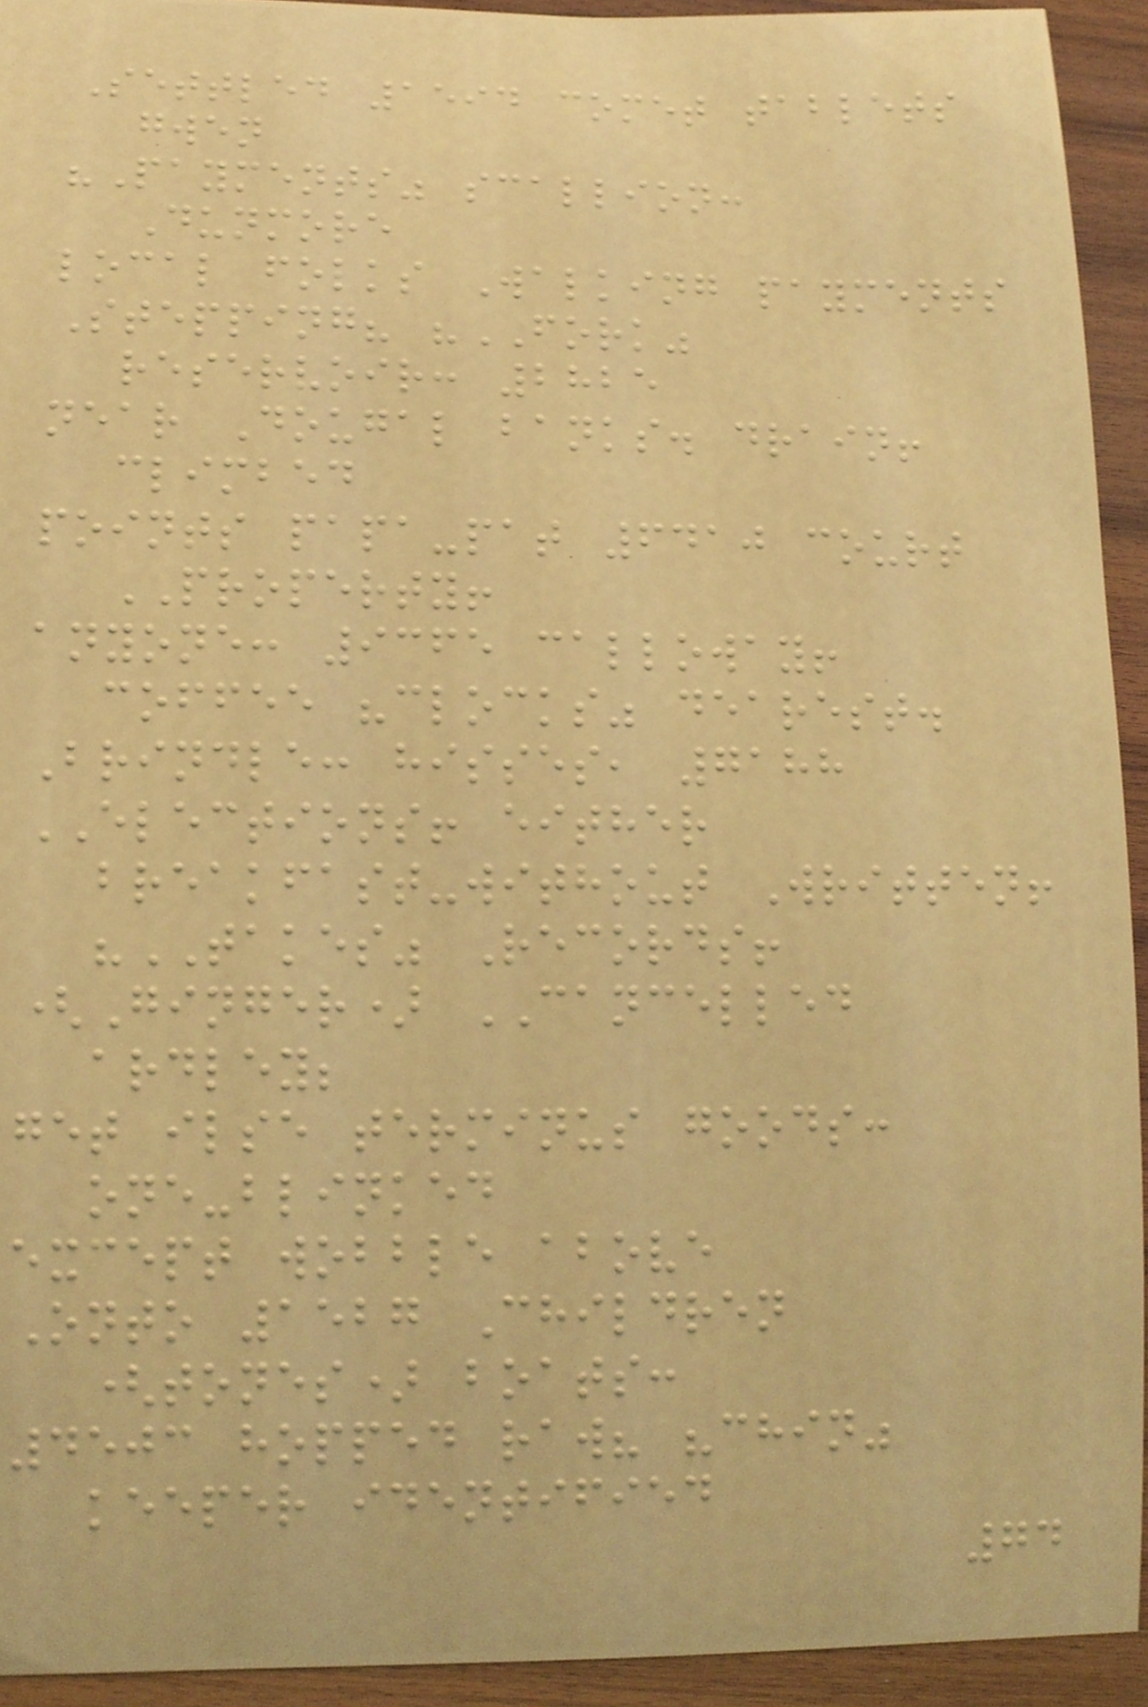Settled 1594 comet tablets
gwen
"Payments" scallion:
Dunmore
local folks Walking payments
Stepping? "FORK"
reservoir: 2825
near Dougal banks. drain!
climbed
points papa-pat 6410 court
PROPERTY!
anyone: 9365 calloway!
coffee "clocks" dearest.
Brindle: hisses, 7188
ELECTIONS! either
breakfast-without Written!
"TAKES" Records!
(Ginger) CANCELLED
ardley;
get ilse terminus goods:
one-blinked
except wobble above
Onto 1527 Children
(tones) boats:
4503 hopped raw? "chin"
keeper identified
74
